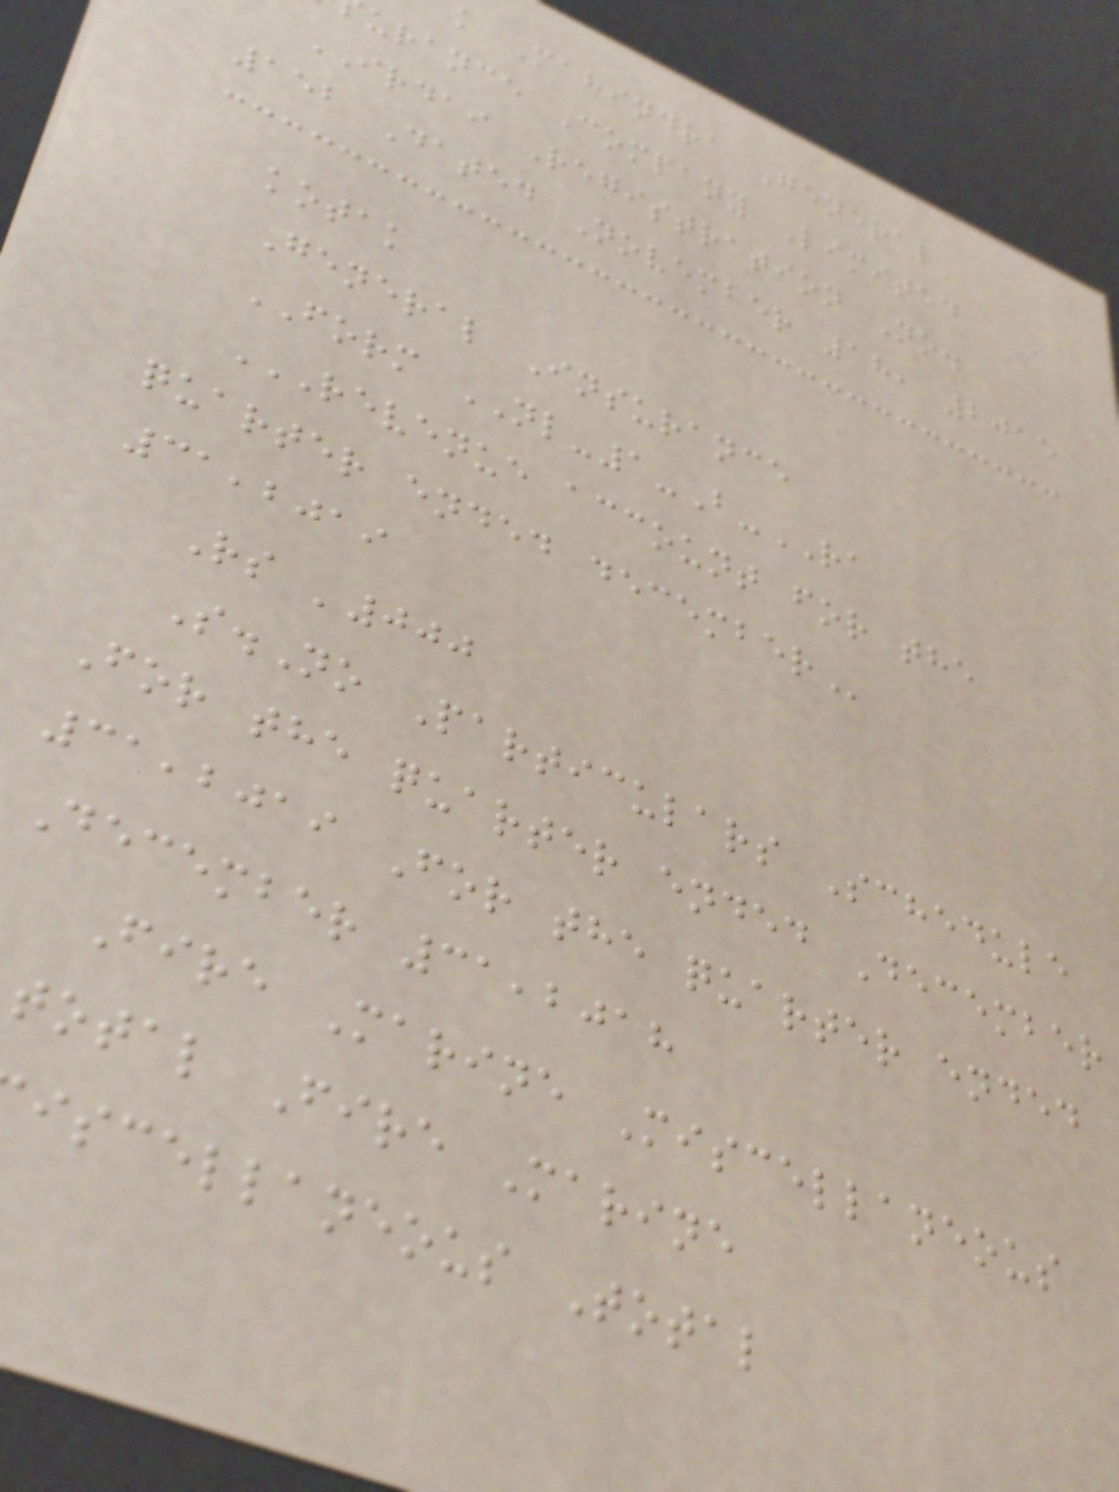k Mahindra General
urance Company Limited
IRDAI Registration No.
152 Dated November 18, 2015
kotak
General Insurance
FORM NL-1-B-RA
REVENUE ACCOUNT FOR THE
quarter ended
31,2019
Rs '000
S.No Particulars Schedule
For the quarter ended December
31,2019 For the quarter ended
December 31,2018
Fire Marine Miscellaneous
total Fire Marine
iscellaneous Total
